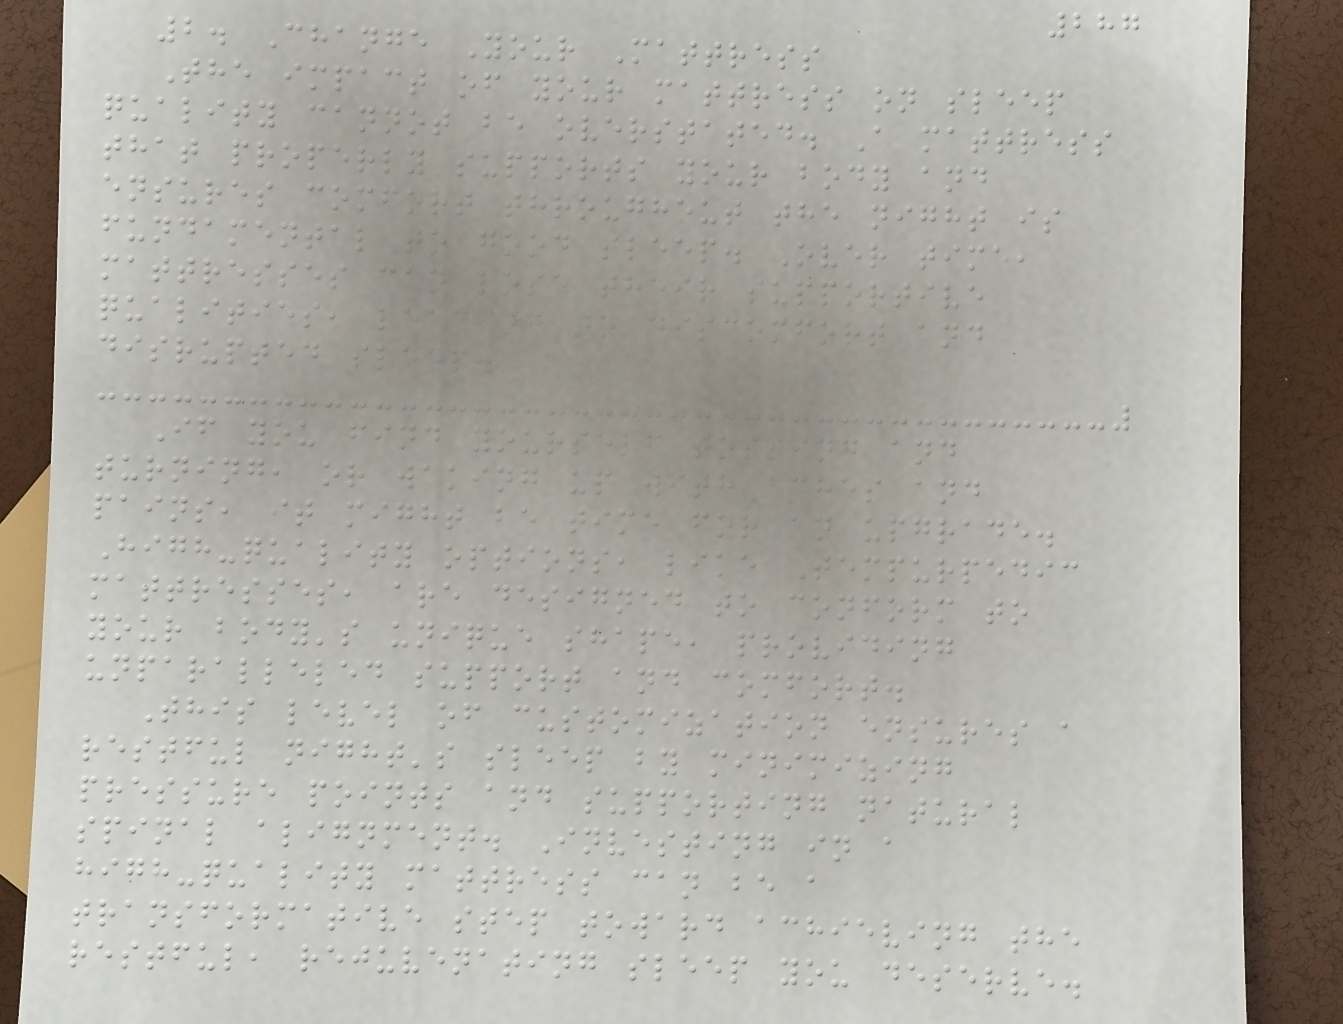287
2. Change Your Mattress
The impact of your mattress on sleep
quality cannot be overstated. A mattress
that properly supports your body and
ensures comfort throughout the night is
fundamental to good sleep. Over time,
mattresses can lose their supportive
qualities, leading to discomfort and
disrupted sleep.
If you find yourself tossing and
turning, or waking up with aches and
pains, it might be time for an upgrade.
High-quality options, like Tempurpedic
mattresses, are designed to conform to
your body's unique shape, providing
unparalleled support and comfort.
This level of customization ensures a
restful night's sleep by minimizing
pressure points and supporting natural
spinal alignment. Investing in a
high-quality mattress can be a
transformative step toward achieving the
restful, rejuvenating sleep you deserve.
